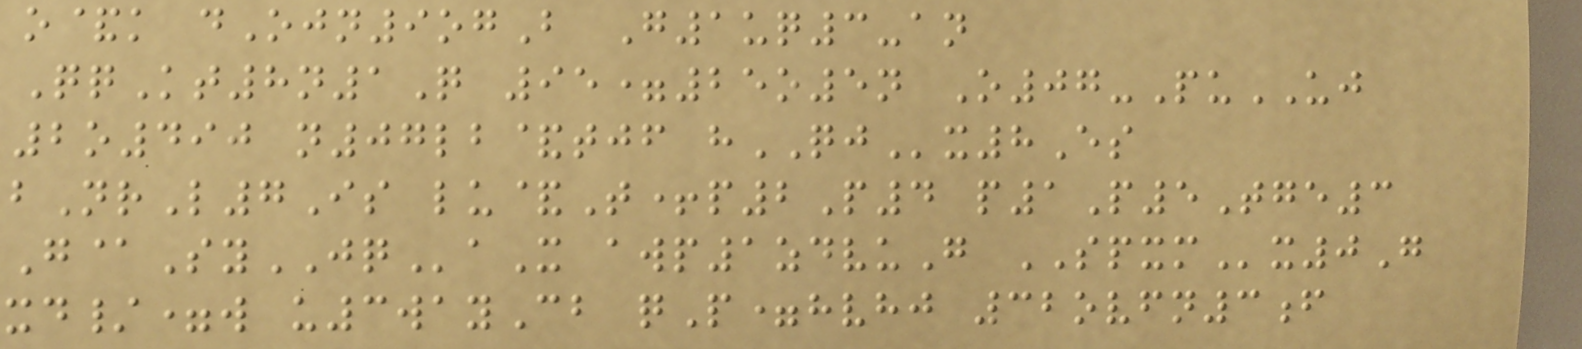o&k dOjn9ogB G1uq3-an
QqKt8n1Q 95=25o5n O07-PuUJ
2o490 n07lb&tjf hQJx8Es
bNrL7Is lu&T+p2P4 p1P5Tge3
G@SyJQaX awp1zdvuG SPXMx0G
xd/=w u3wayCb qP=hvhj 32ovfn3f
